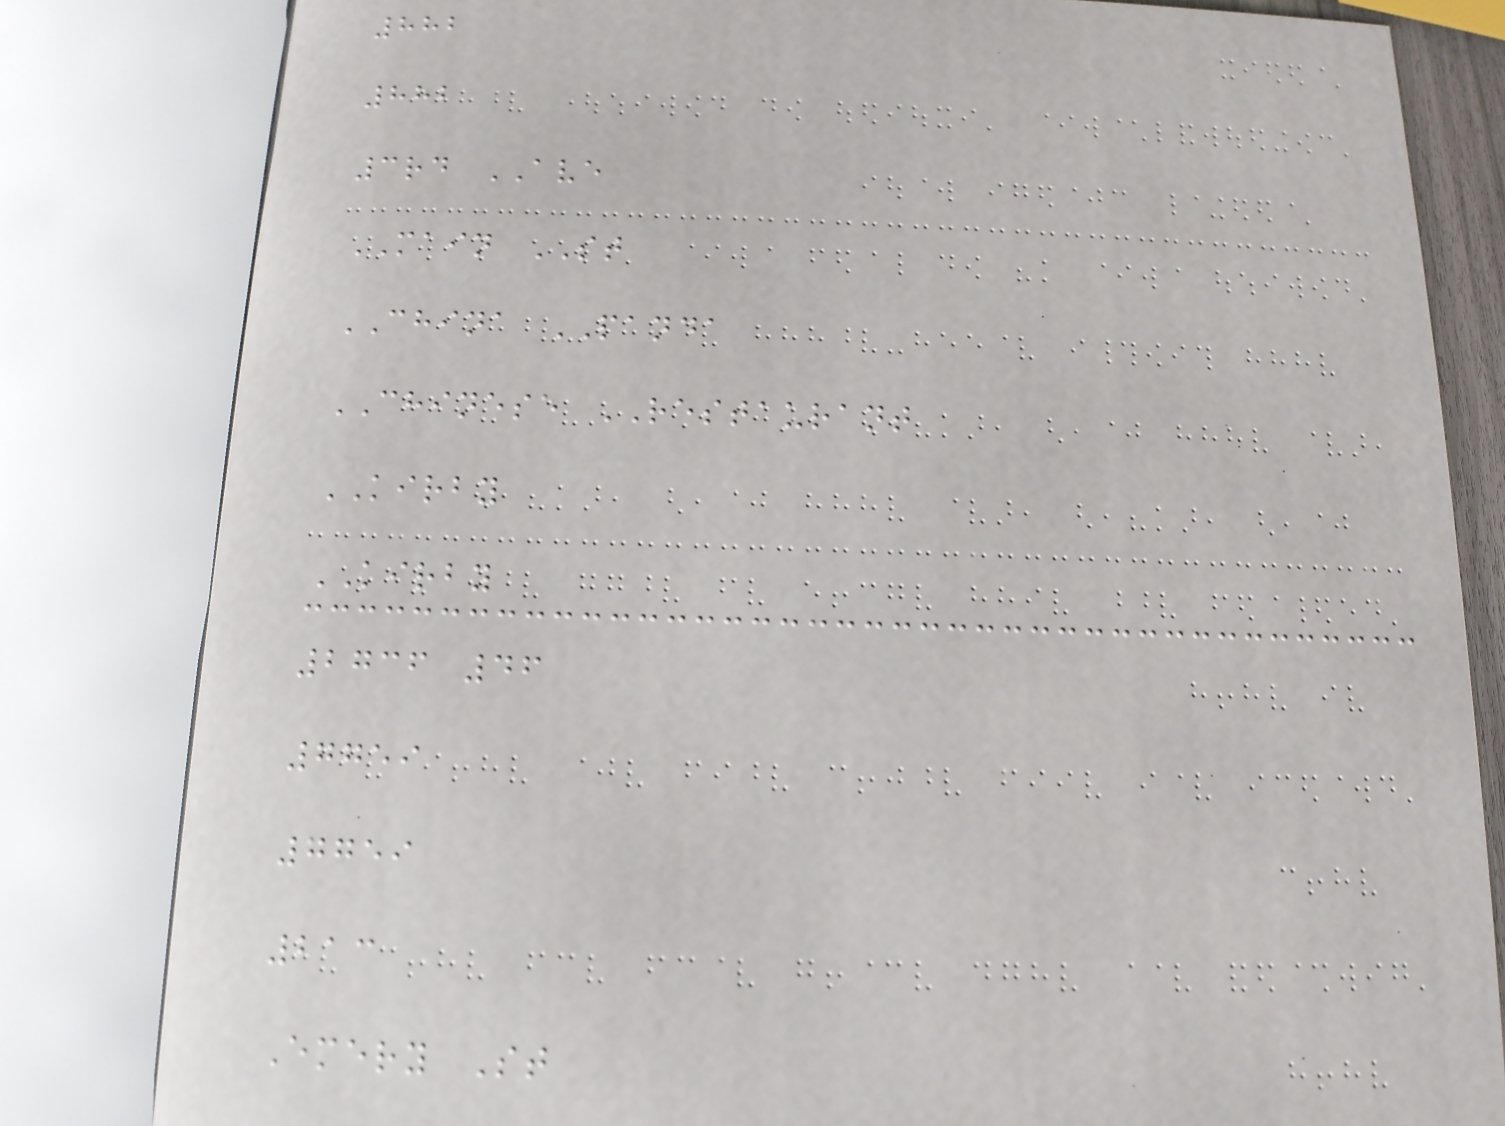882
882
3rd AVE
MAIN ST
CHINA PANDA
CHINESE RESTAURANT
KIRBY
KIRBY
2736 46
7759
7759
213
Emery St
